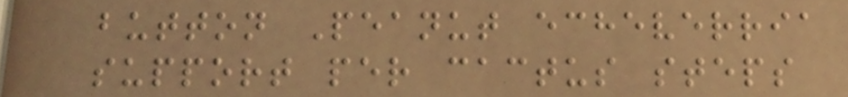button Peanut echeverria
support per cactus steps
